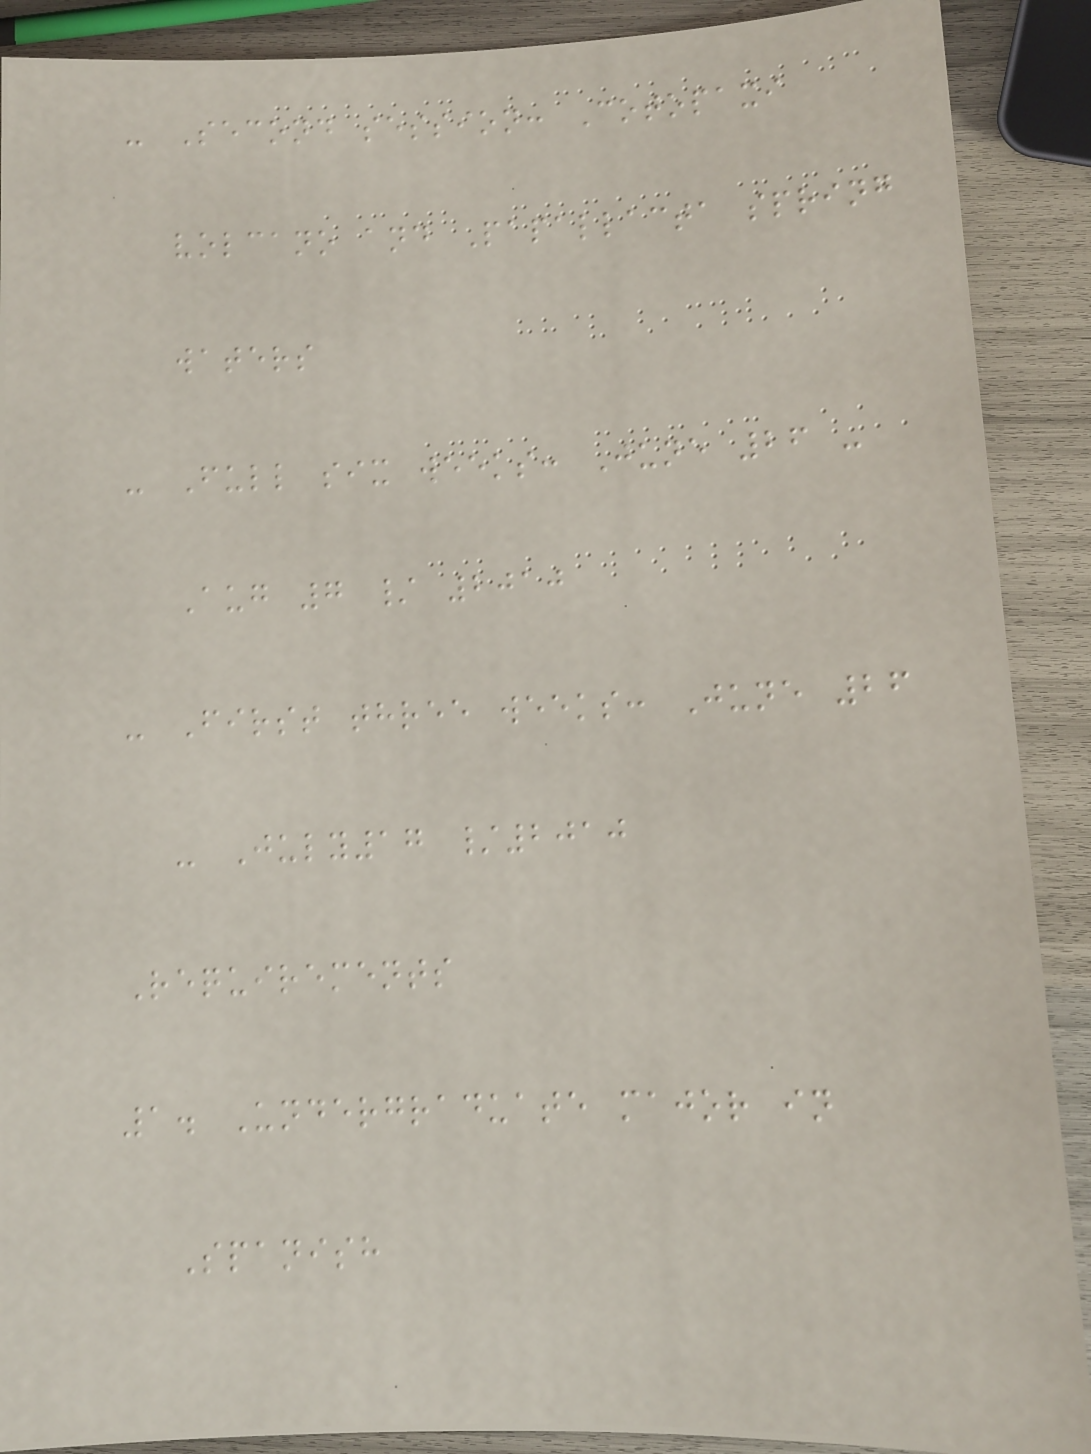- Second session: Cotopaxi
volcano and Papallacta spring
waters
- Full six weeks: June 26 -
Aug 7 / 2010
- First three weeks: June 26
- July17 /2010
Requirements
1. Undergraduate major in
Spanish
